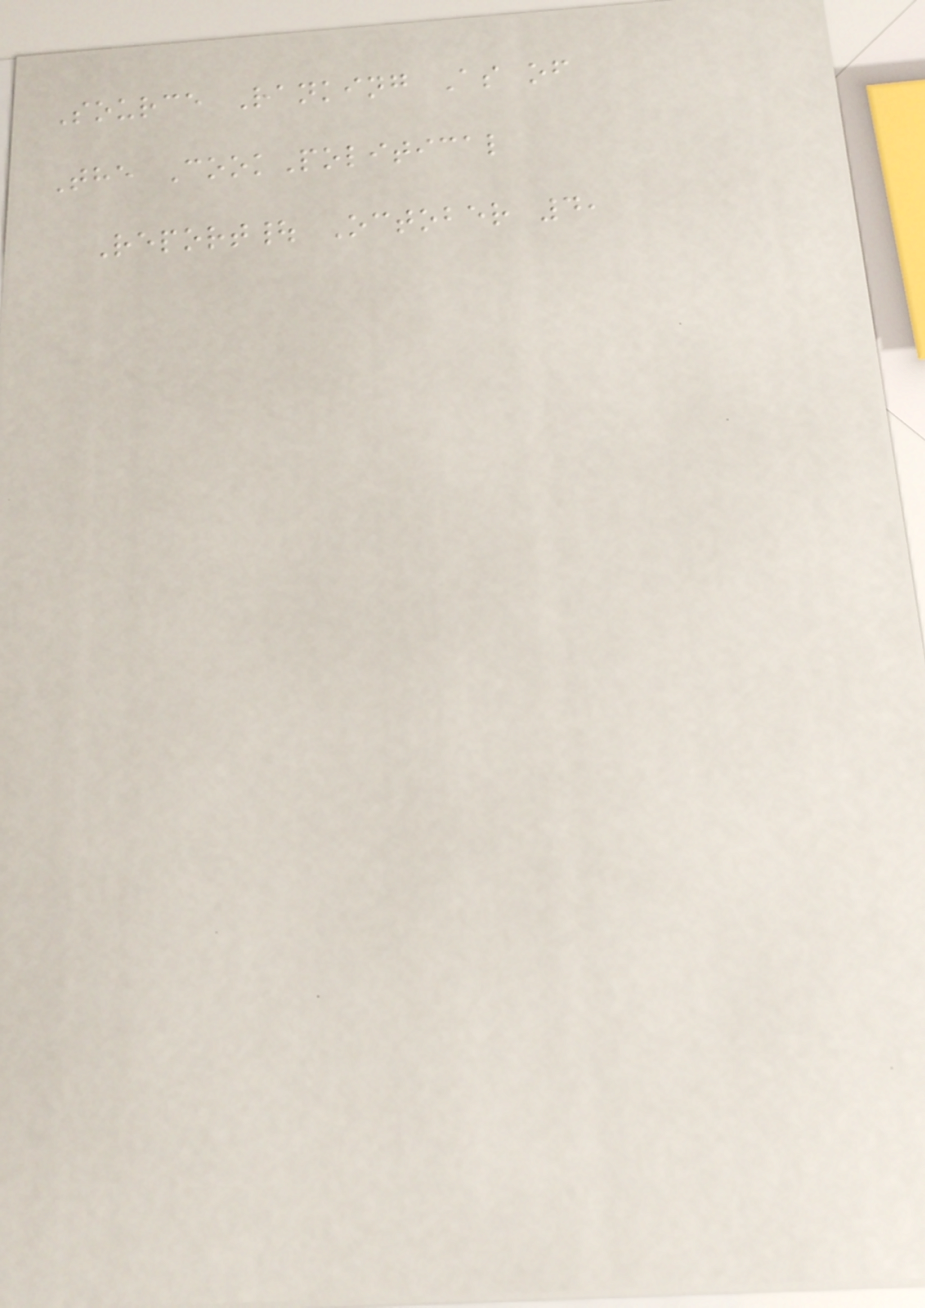Source Ranking As of
The CookPolitical
Report| October 4,
